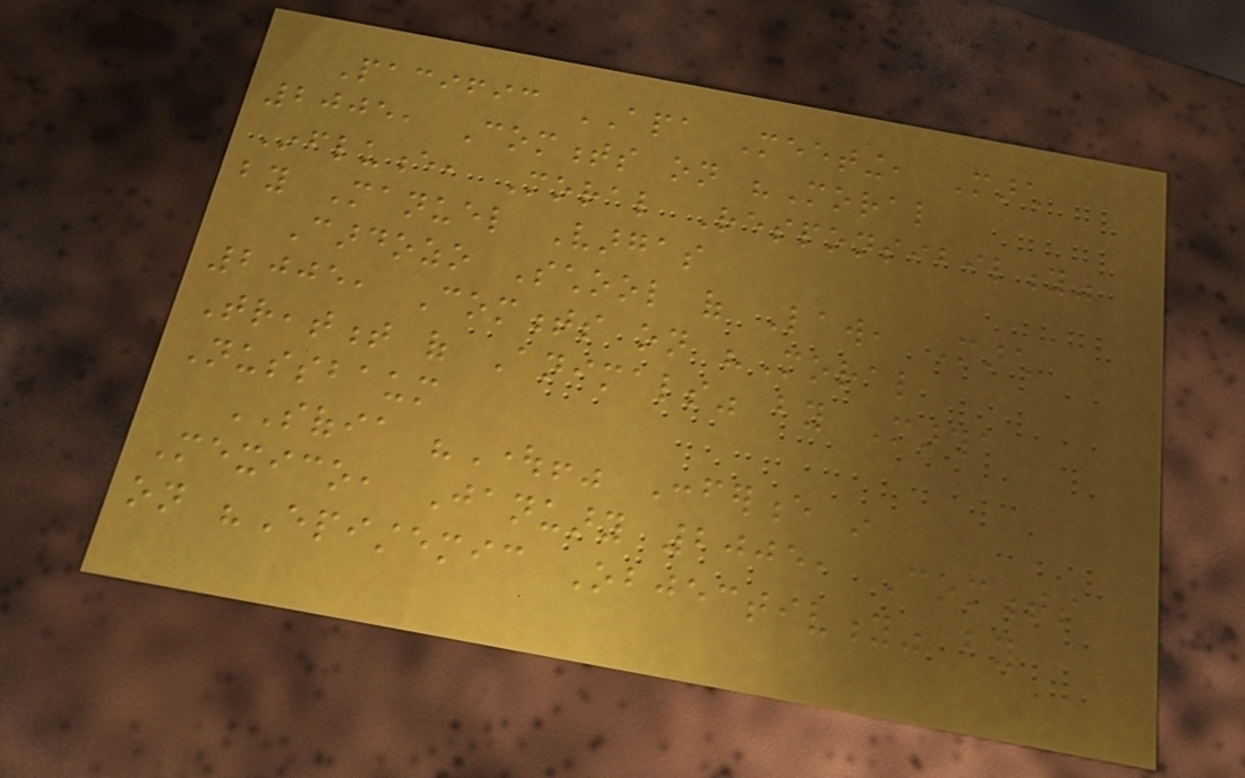Pacific APA Meeting, March
2005, Comments on "Moral
Influence, Moral Responsibility"
by Manuel Vargas
Cardozo School of Law, March
2005, Comments on "Moral
Treatment of Animals" by Martha
Nussbaum
SOFIA "Ought!" Conference in
Mexico, January 2005, Comments
on "Epistemic Objectivity" by
